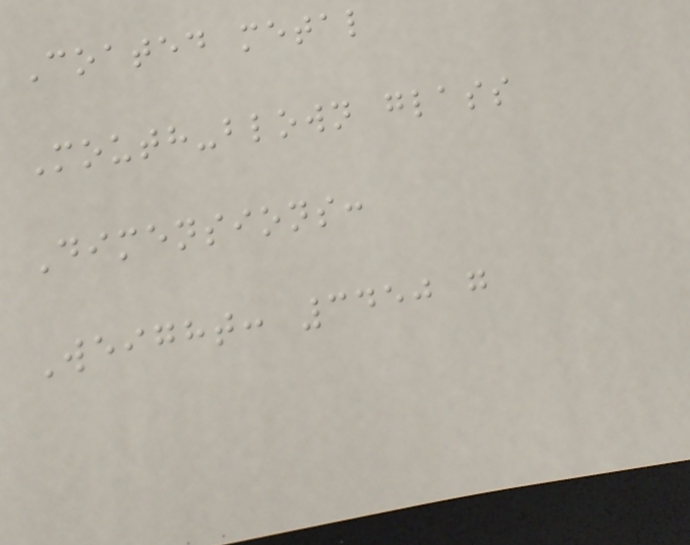Coated metal
Mouth-blown glass
Dimensions:
Weight: 3450 g
